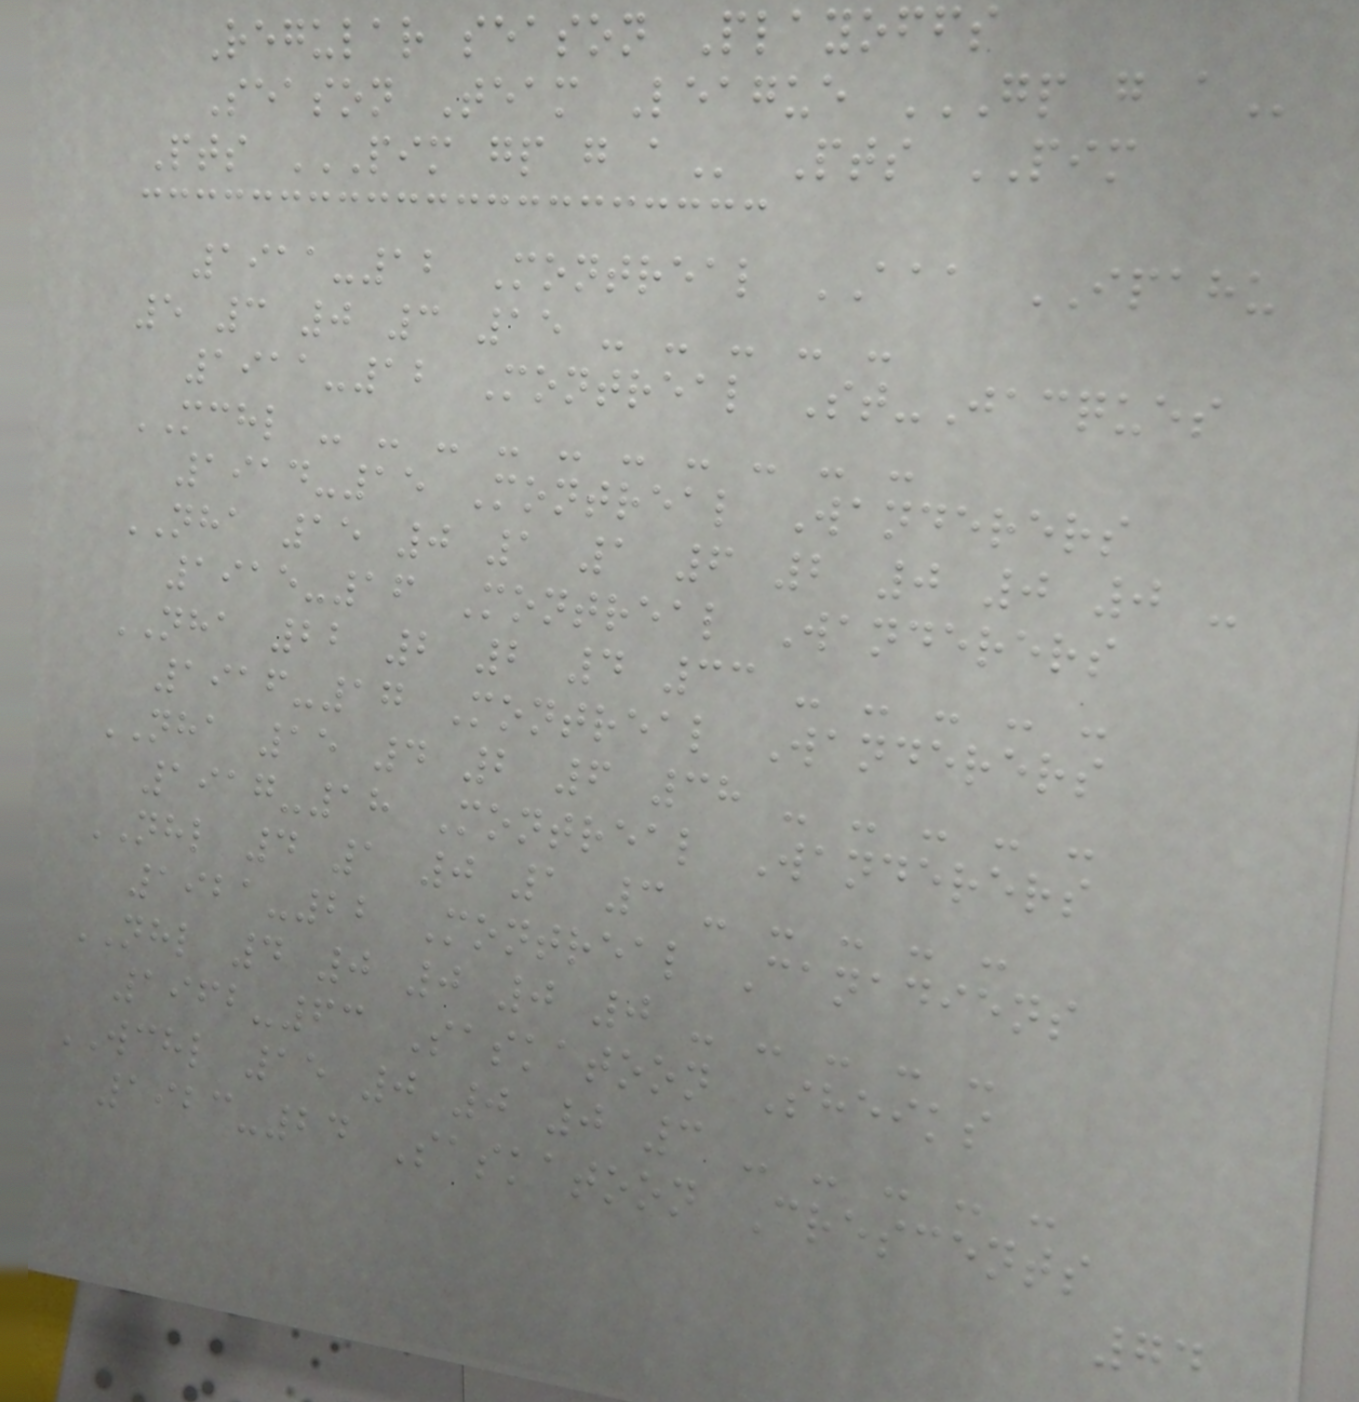Regular season Playoffs
Season Team League GP G A
Pts PIM GP G A Pts PIM
1911-12 Montreal AAA IPAHU
5 3 0 3 15 - - - - -
1911-12 Montreal St-Jacques
MCHL - - - - - - - - - -
1914-15 Montreal Wanderers
NHA 15 0 1 1 6 2 0 0 0 -
1915-16 Montreal Wanderers
NHA 22 2 2 4 33 - - - - -
1916-17 Montreal Wanderers
NHA 15 4 2 6 38 - - - - -
1917-18 Montreal Wanderers
NHL 4 1 0 1 3 - - - - -
1921-22 Montreal Canadiens
NHL 4 0 0 0 0 - - - - -
1962-63 Saskatoon Sheiks
WCHL 15 0 0 0 3 - - - - -
1923-24 Saskatoon Crescents
74
